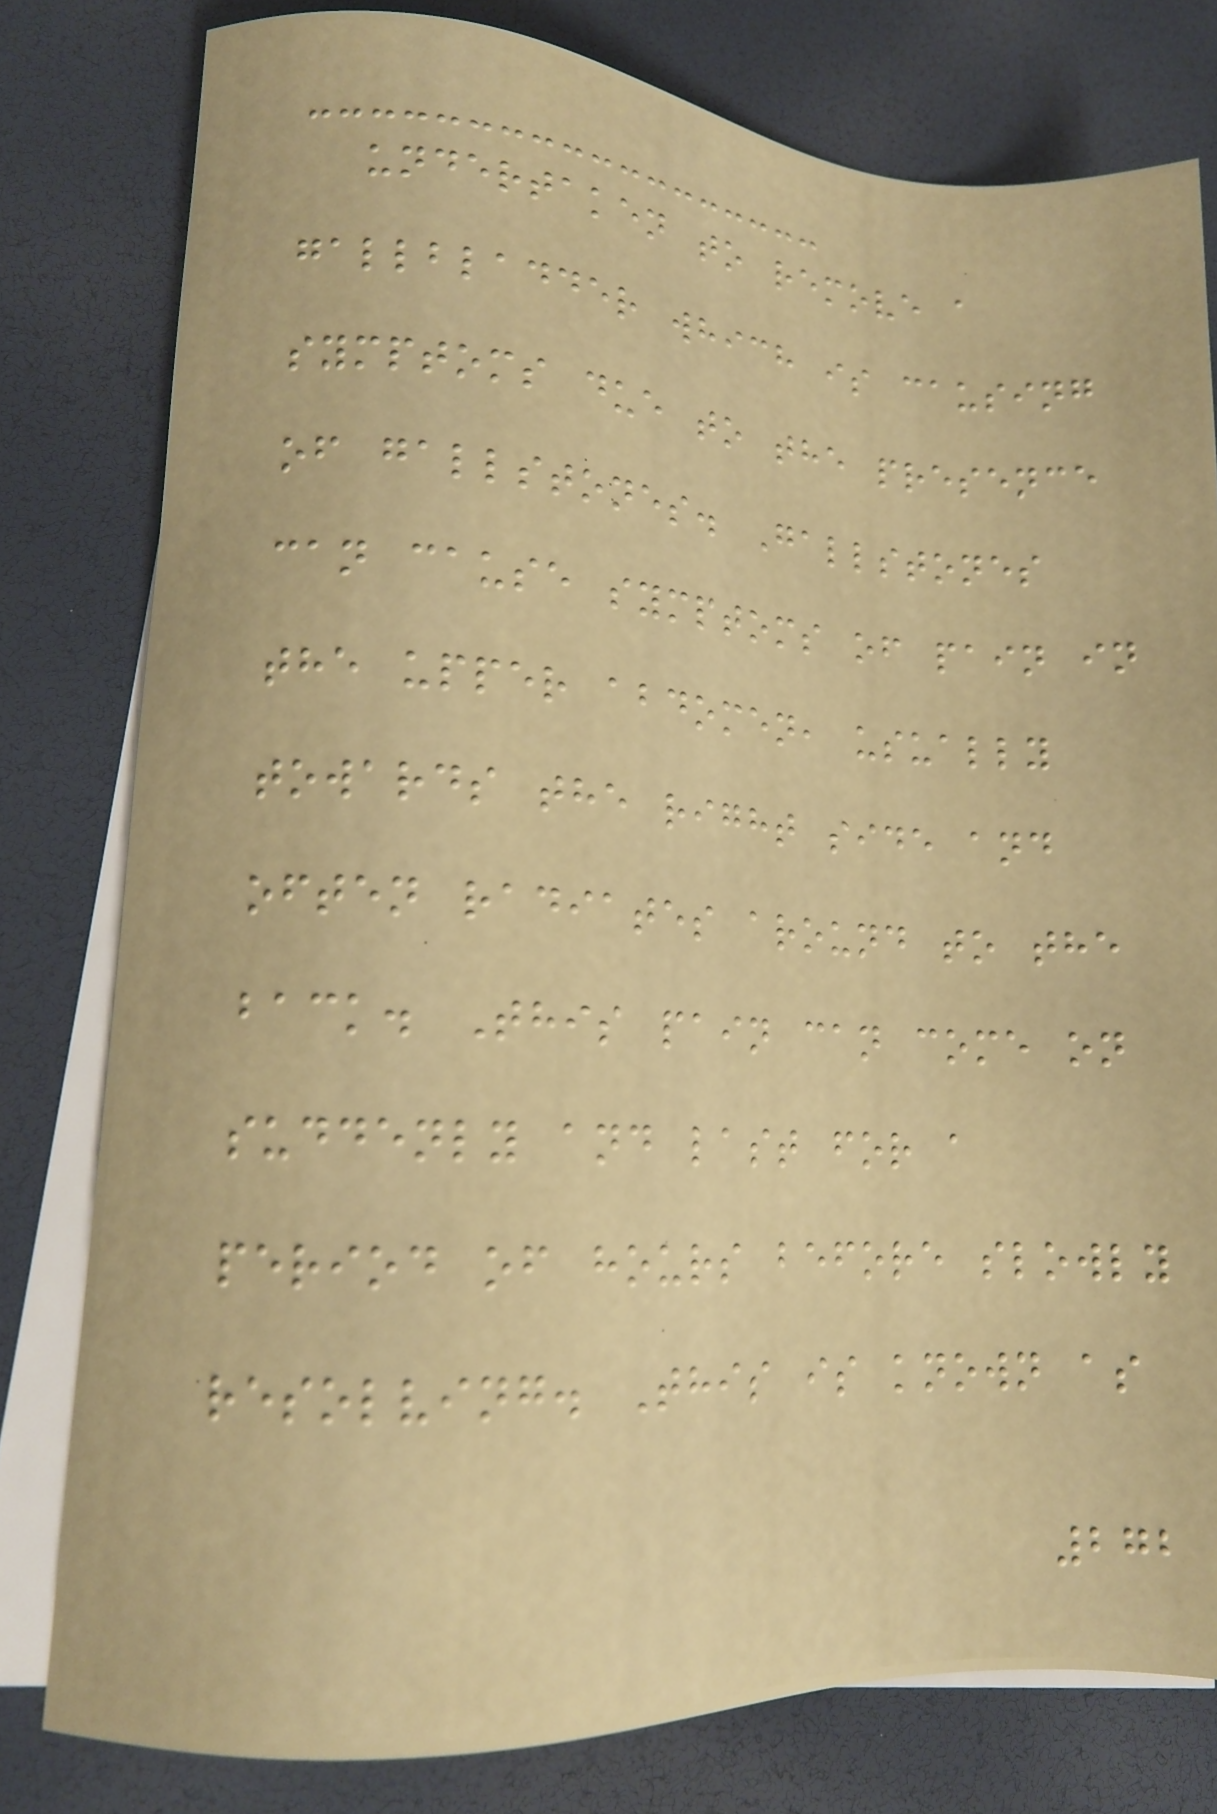undertaken to remove a
gallbladder which is causing
symptoms due to the presence
of gallstones. Gallstones
can cause symptoms of pain in
the upper abdomen, usually
towards the right side and
often radiates around to the
back. This pain can come on
suddenly and last for a
period of hours before slowly
resolving. This is known as
272
